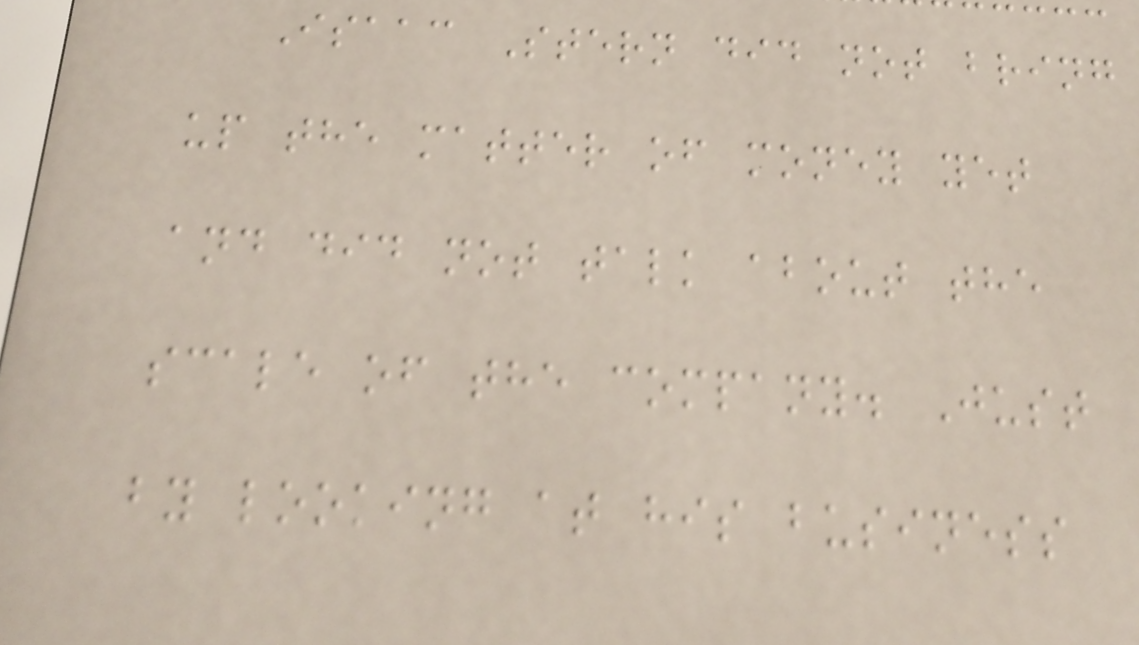Isaac Stern did not bring
up the matter of money yet
and did not talk about the
scale of the company. Just
by looking at his business
